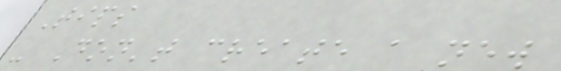Tips
- Don't create a new
